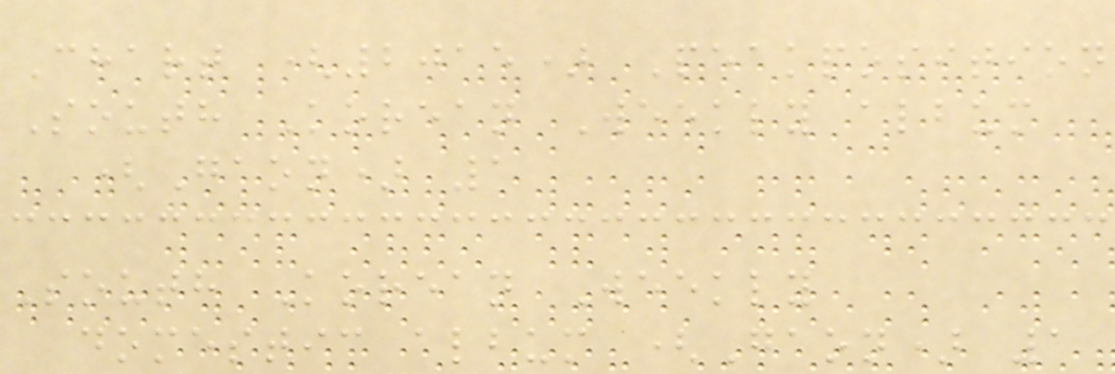Chart (2015) Peakposition
South Korean Weekly album
(Gaon) 1
South Korean Weekly
domestic album (Gaon) 1
